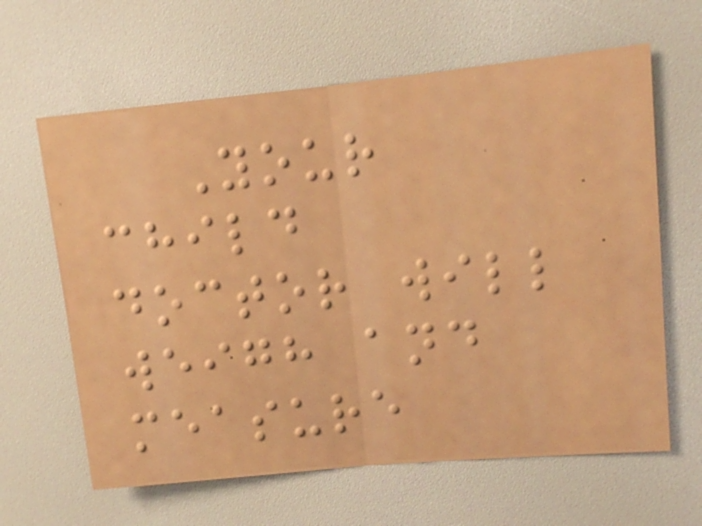Your
child
doctor will
weigh and
measure
